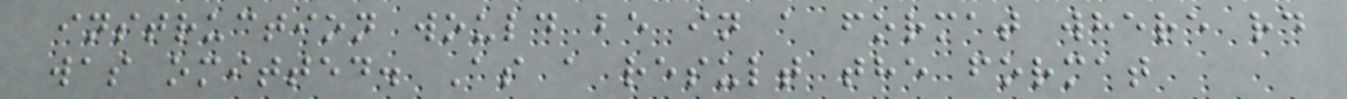instruction would be in a format where rd
was omitted. As a result the format
